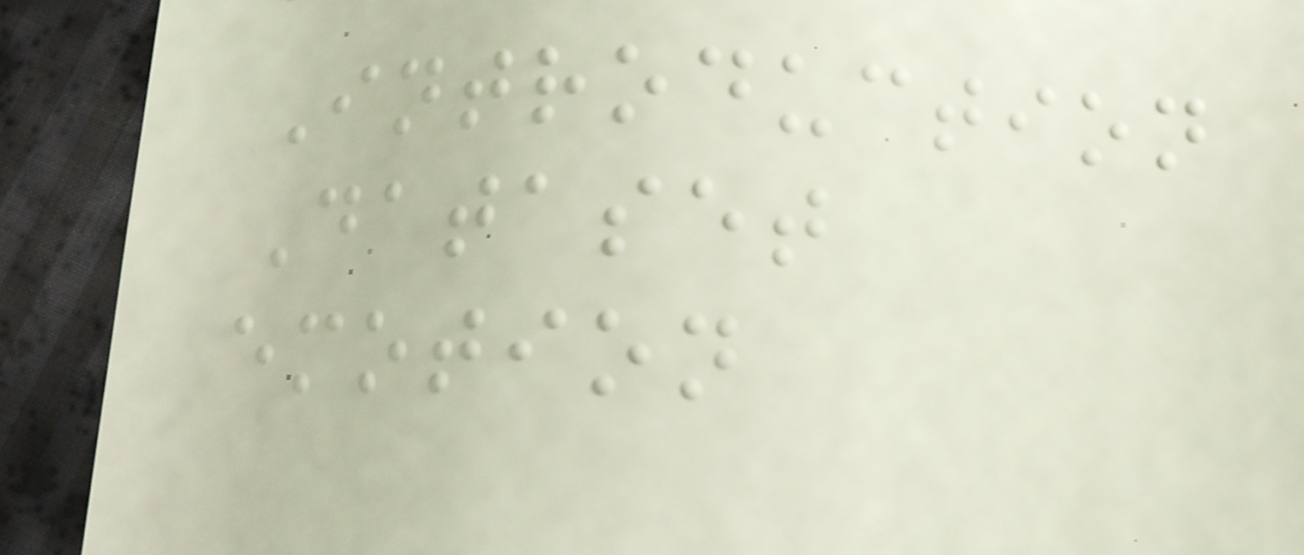Introduction
Dataset
emotion
